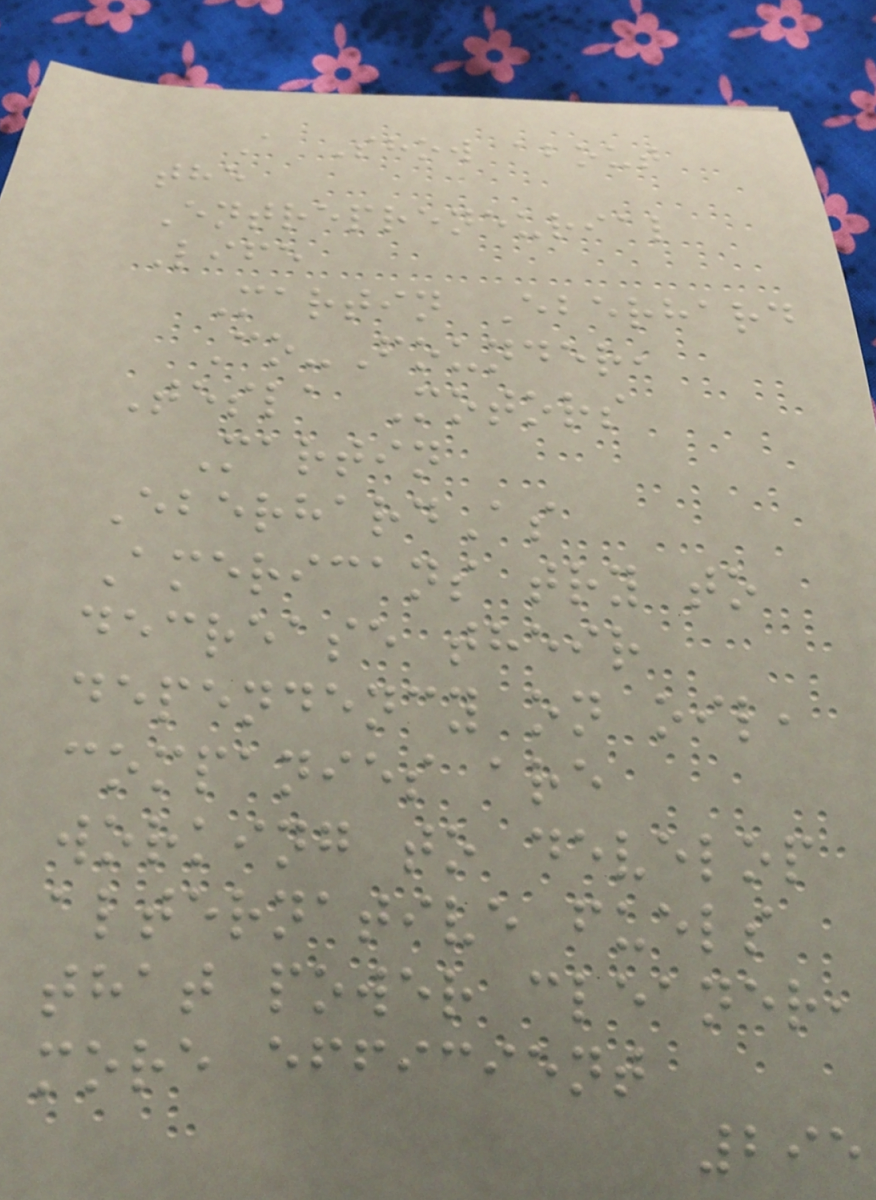A Show about
the
Entrepreneurial
Life
Martin Eberhard
Co-Founder,
Tesla Motors
Martin
EberhardAs
Americans try to
decrease their
dependency on oil,
companies are
working to develop
alternative fuels
that power cleaner,
more efficient
295
